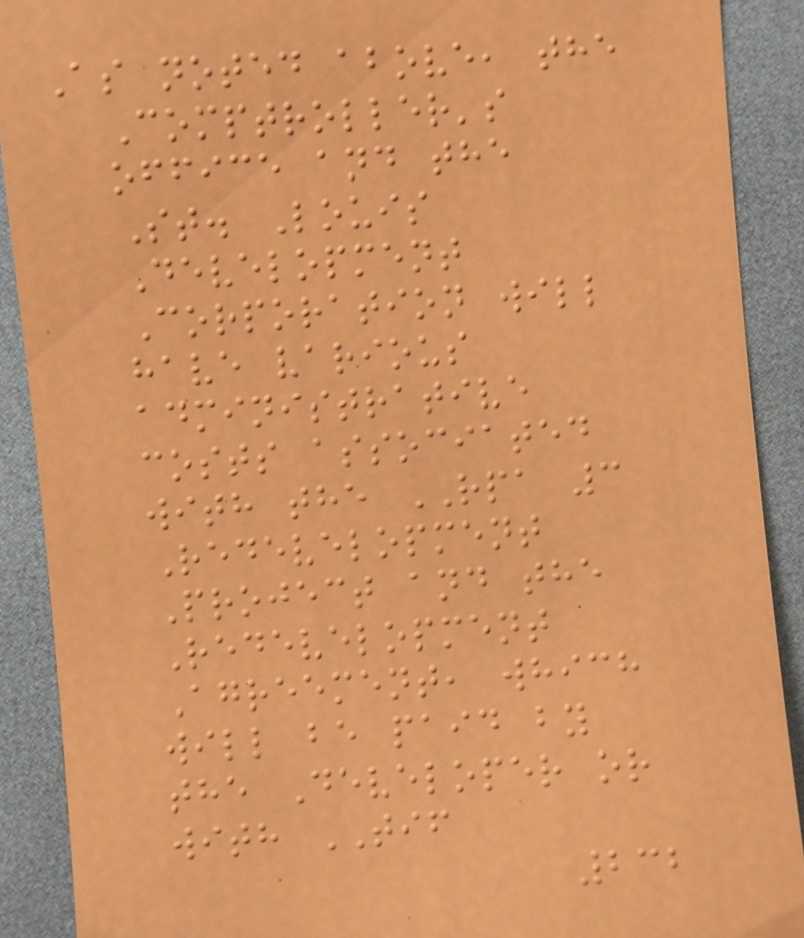As noted above, the
Comptroller's
office and the
St. Louis
Development
Corporation will
have various
administrative
costs associated
with the RPA 3
Redevelopment
Project and the
Redevelopment
Agreement, which
will be paid by
the Developer or
with TIF
232
